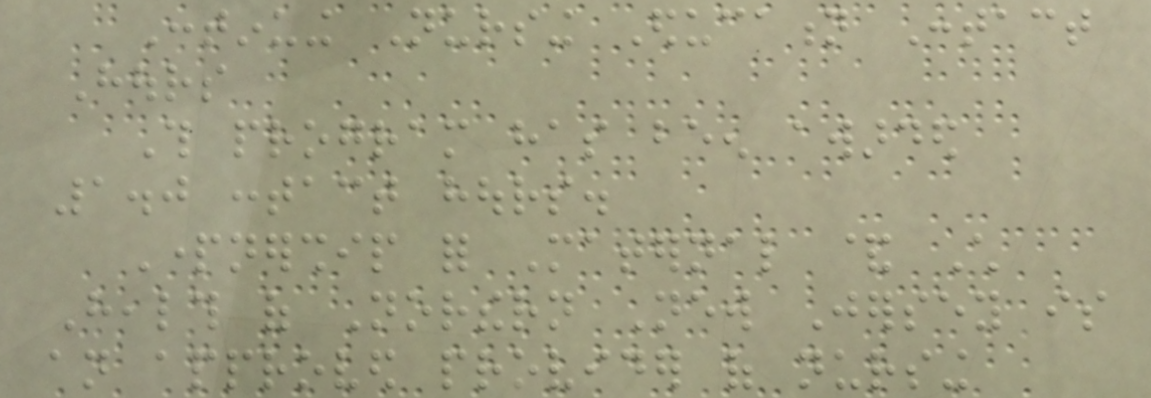Continuing Nursing Education Contact
Hours
This program has been awarded
1.0 contact hours.
Partnership for Maternal & Child
Health of Northern New Jersey is
an approved provider of nursing
